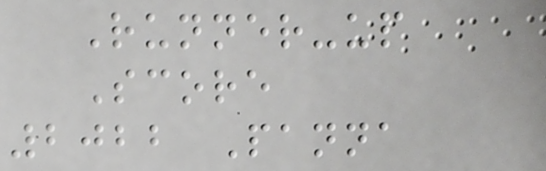Runner-up
Score
2022 Panna
